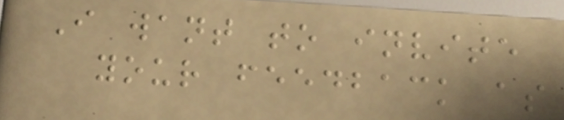I want to invite
your feedback as
